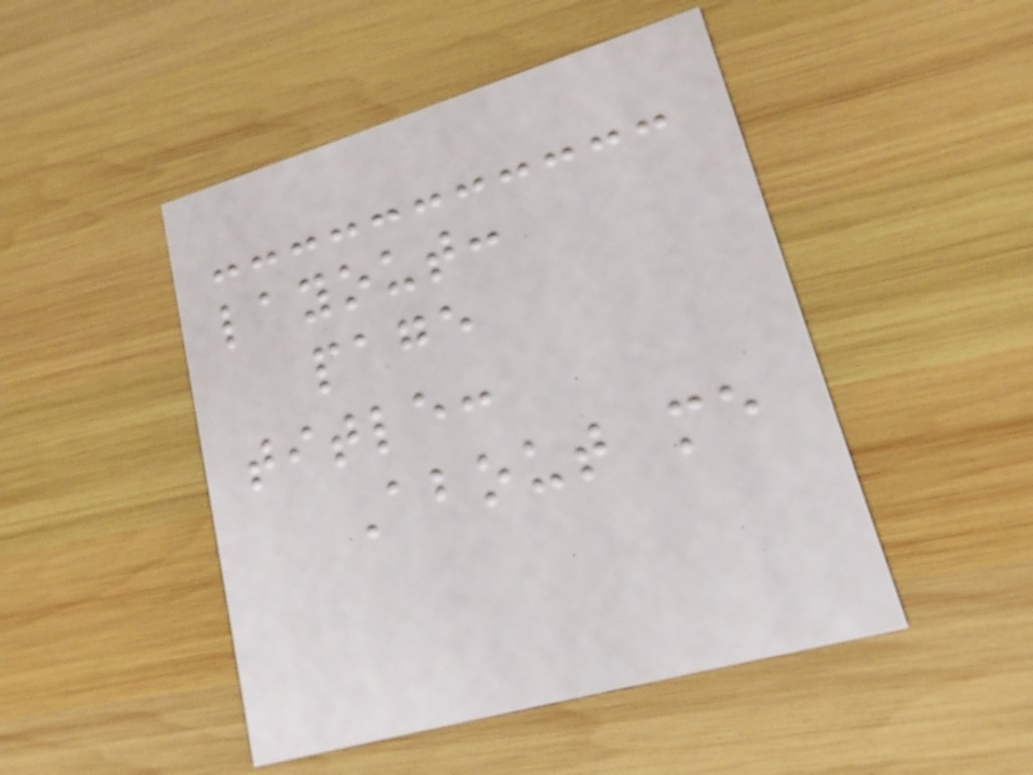layout:
page
title:
About me
